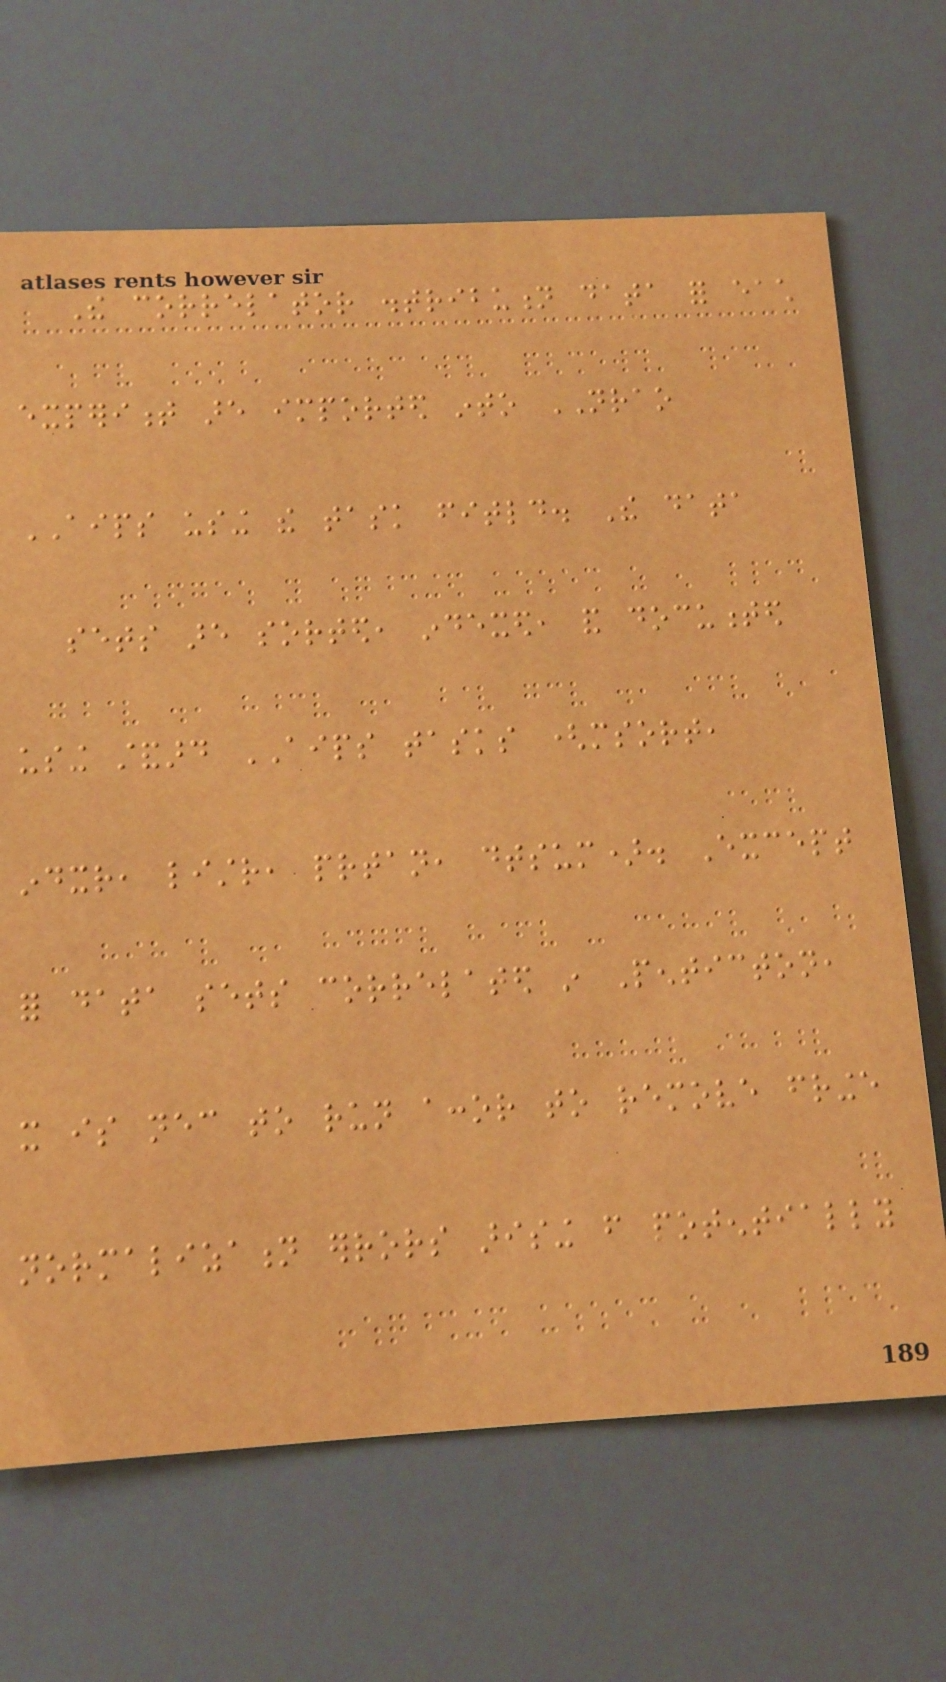The correlator distribution data for each
experiment are imported into NRAO
AIPS using the task fitld. The data
sets are sorted, indexed, and documented
using standard AIPS tasks (msort,
indxr, listr, prtan, dtsum). Except
for data sets correlated in Penticton,
it is necessary to run accor to remove fringe
normalization errors arising from potentially
